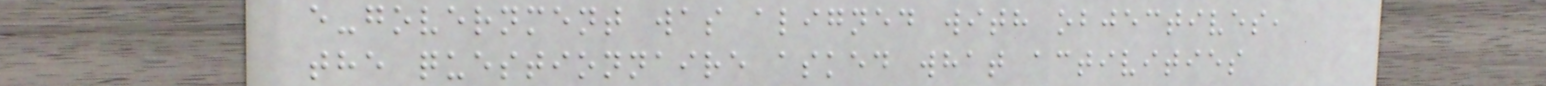e-government was aligned with objectives,
the questionnaire asked what activities
